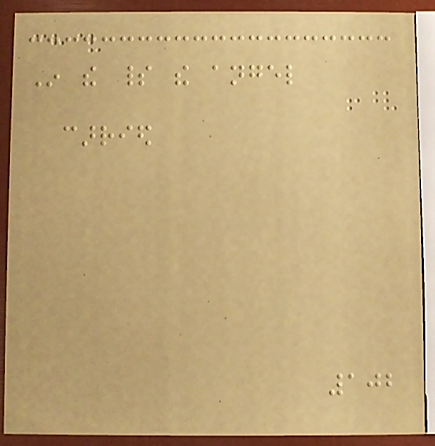In the spirit the angel
carried
102
